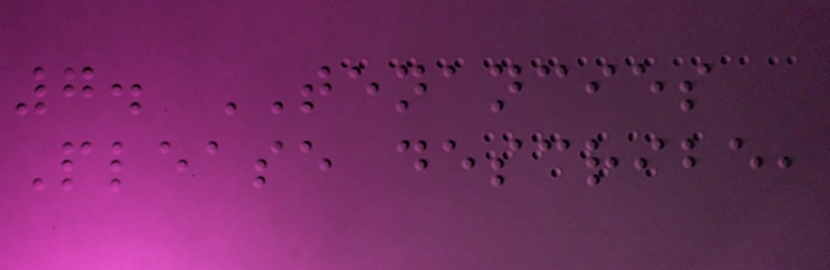7. TENANCIES
Please describe,
